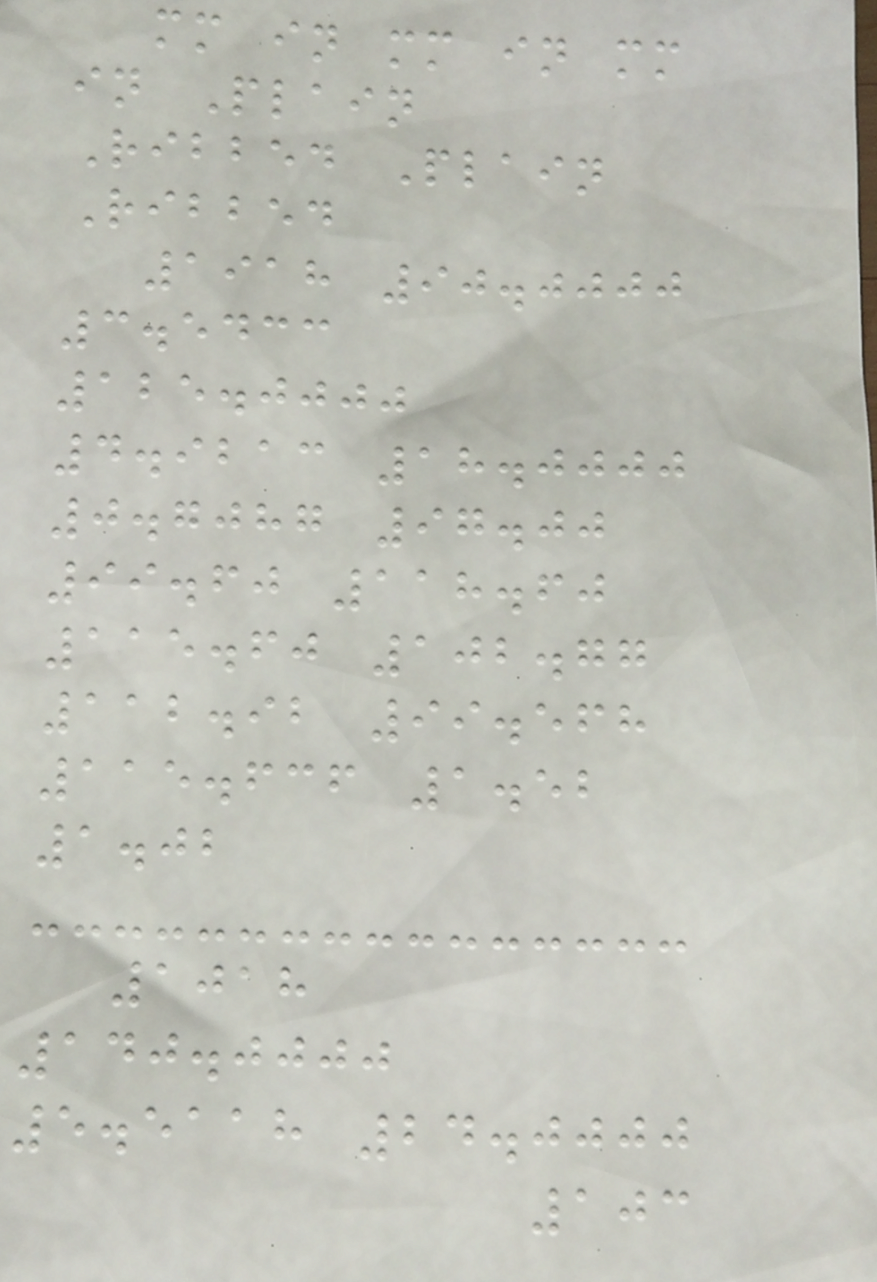mm in mm in mm
in Plain
Ribbed Plain
Ribbed
1918 90.0000
3.5433
125.0000
4.9213 18.0000
0.7087 97.00
99.60 118.60
115.60 102.77
112.92 99.568
115.636 1.52
1.02
1018
140.0000
5.5118 24.0000
103
